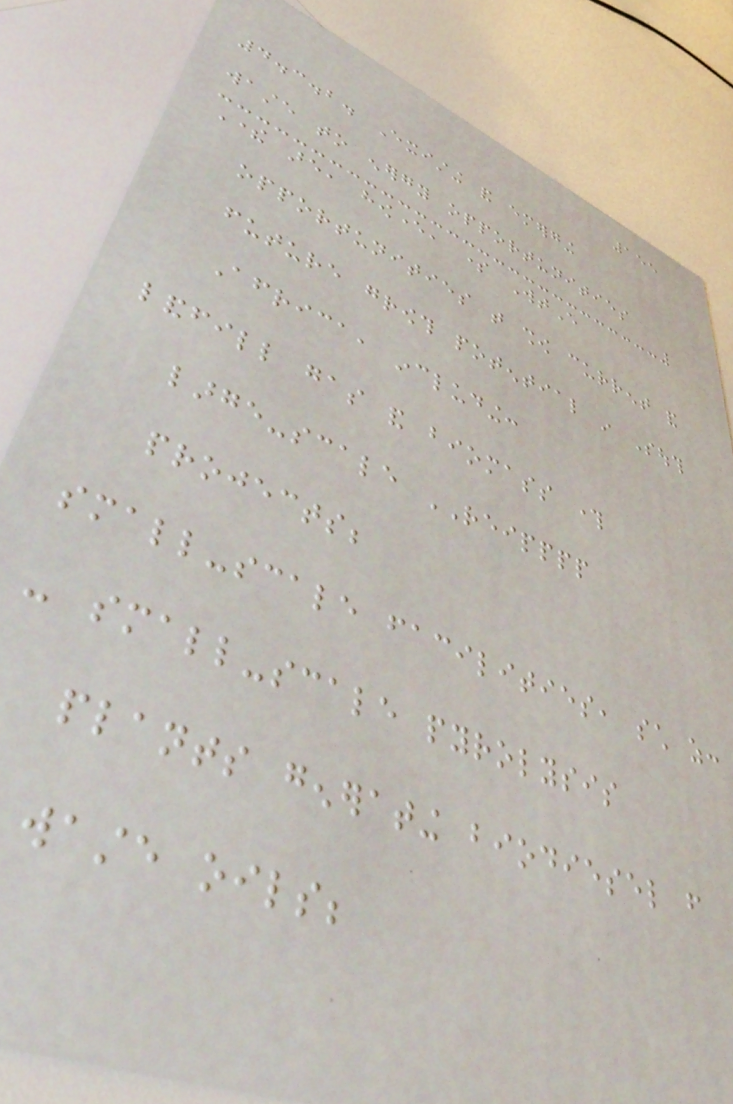155
4.3.2. Existing and emerging
waste to energy opportunities
There are, however, some WtE
opportunities that show current and
future growth potential in South
Africa, including:
landfill gas and biomass through
large-scale REIPPPP
projects;
small-scale facilities, such as:
- small-scale pyrolysis
plants generating biodiesel from
waste oils;
